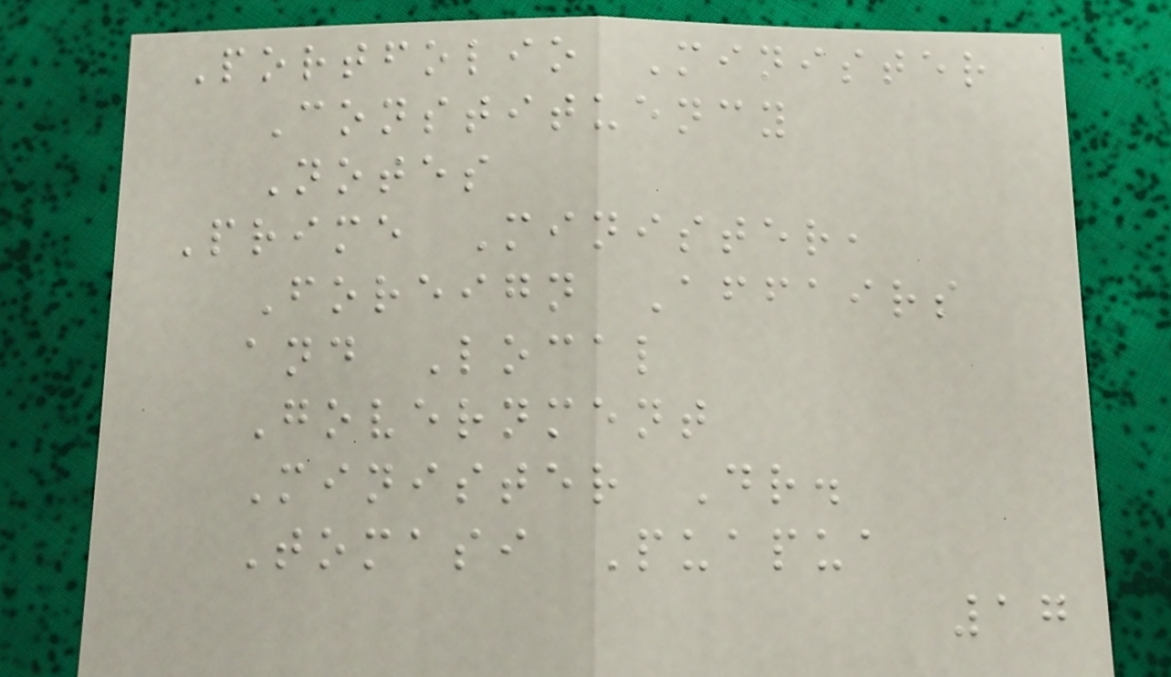Portfolio Minister
Constituency
Notes
Prime Minister,
Foreign Affairs
and Local
Government
Minister Dr.
Tomasi Puapua
17
